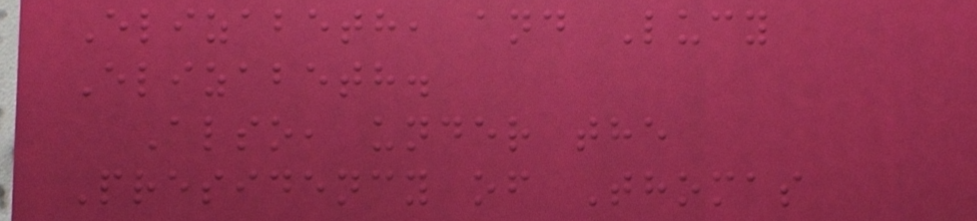Elizabeth, and Lucy
Elizabeth.
Also, under the
Presidency of Thomas
